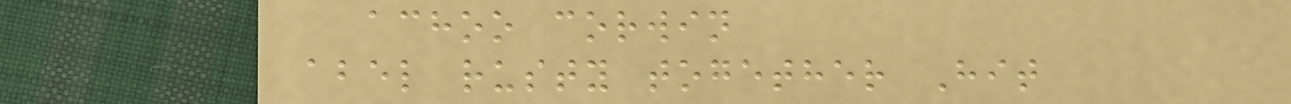achoo corwin
abel rusty together Hit
